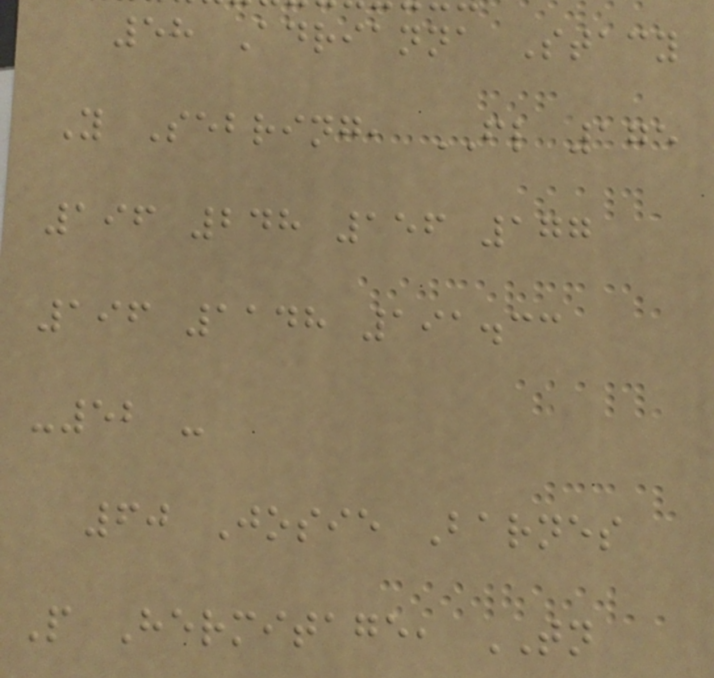58 Adrianna Stacy
Y Sebring, FL 175
196 248 156 177
196 1148 191.33
-52 -
60 Josie Barnes
P Hermitage, TN
